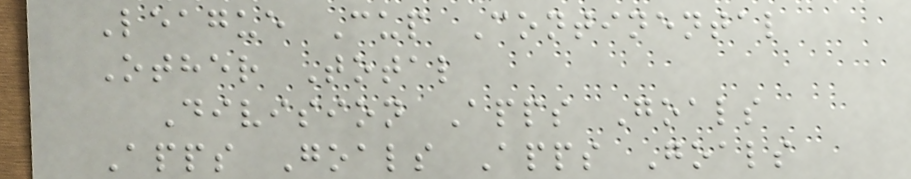League Cup Continental
Other Total
Division Apps Goals
Apps Goals Apps Goals
